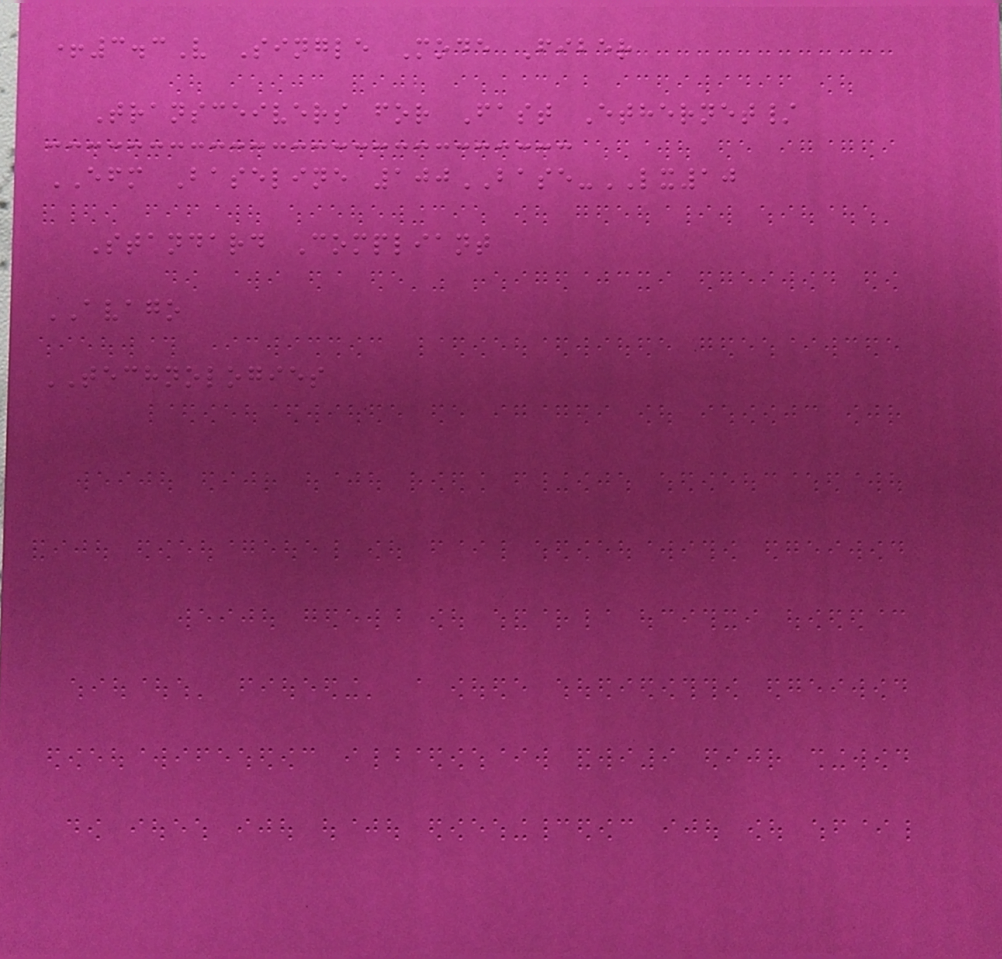+3.3V Single Mode Fiber
Transceivers for Fast Ethernet/
EFM Baseline 100BASE-LX10
Standard Compliant
AVAGO
TECHNOLOGIES
